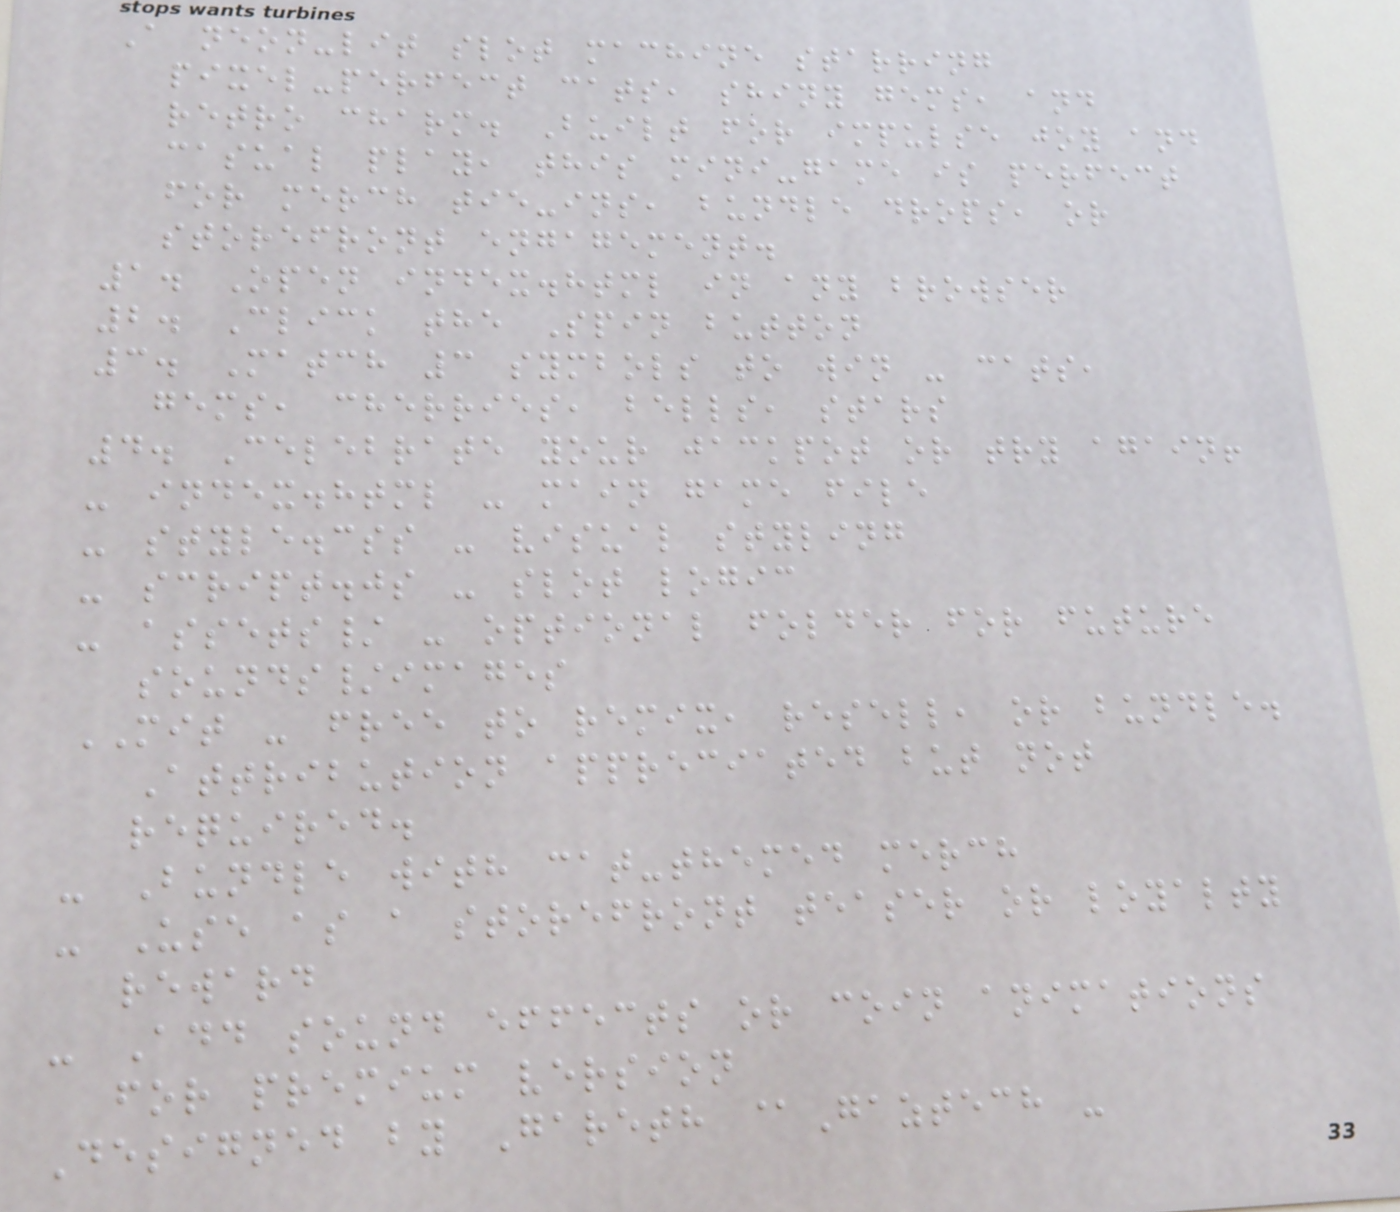A neon-lit slot machine starring
pixel-perfect cats, shiny gems, and
retro charm. Built for impulse joy and
casual play, this mini-game is perfect
for merch tie-ins, bundle drops, or
storefront engagement.
1. Open index.html in any browser
2. Click the Spin button
3. Match 3 symbols to win - cats,
gems, cherries, bells, stars
4. Celebrate your jackpot or try again!
- index.html - main game file
- style.css - visual styling
- script.js - slot logic
- assets/ - optional folder for future
sounds/images
MIT - free to remix, resell, or bundle.
Attribution appreciated but not
required.
- Bundle with cat-themed merch
- Use as a storefront teaser or loyalty
reward
- Add sound effects or coin animations
for premium version
Designed by Gareth @Gaztech -
